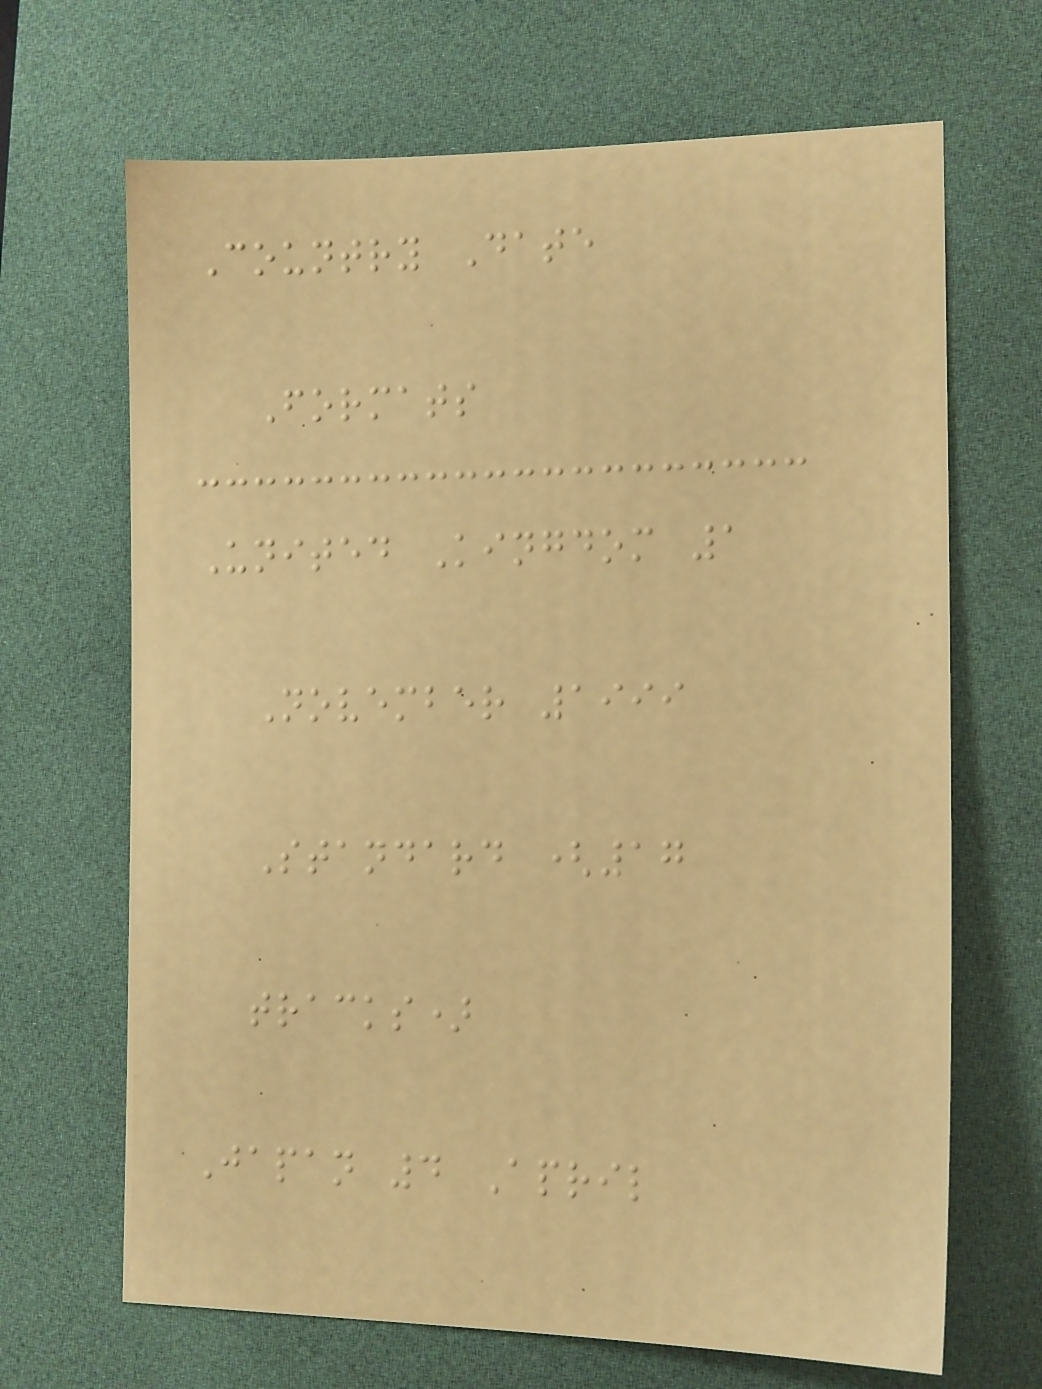Country Date
Formats
United Kingdom 1
November 1999
Standard (17
tracks)
Japan 4 April
